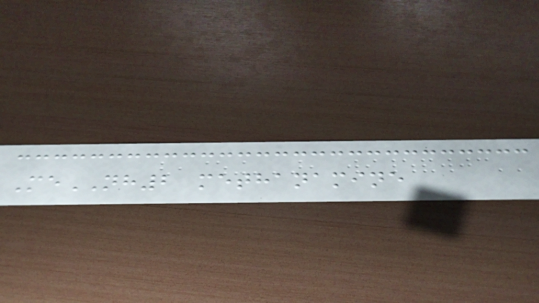MeNH2 methanamine
